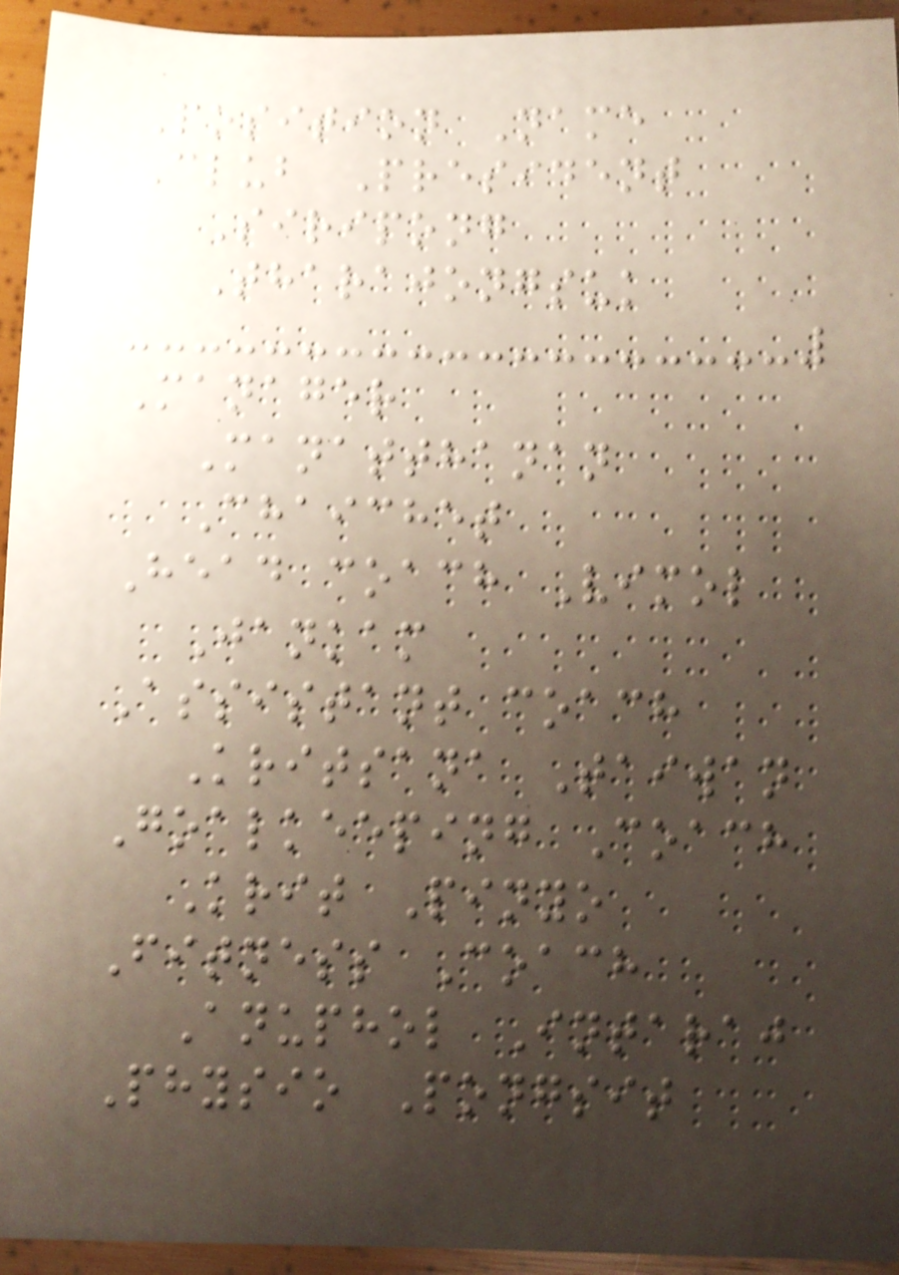Position Name
Club President
Siripong
Tharajongsuk
Manager
Manatthanan
Chaichet
Head coach Vimol
Jankam
Assistant coach
Kritsana Taiwan
Goalkeeping Coach
Krit Pinyo
Fitness Coach
Anuphol Intaraj
Physio Pongsit
